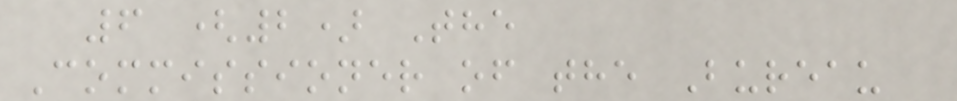6 (2) The
Commissioner of the Bureau
